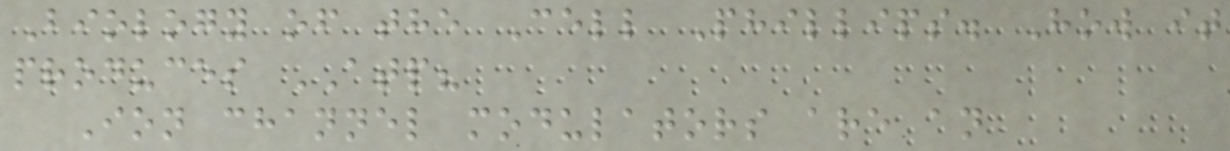Biology of the Cell Phillips. How it
produces ATP?
Ion channel modulators are an
